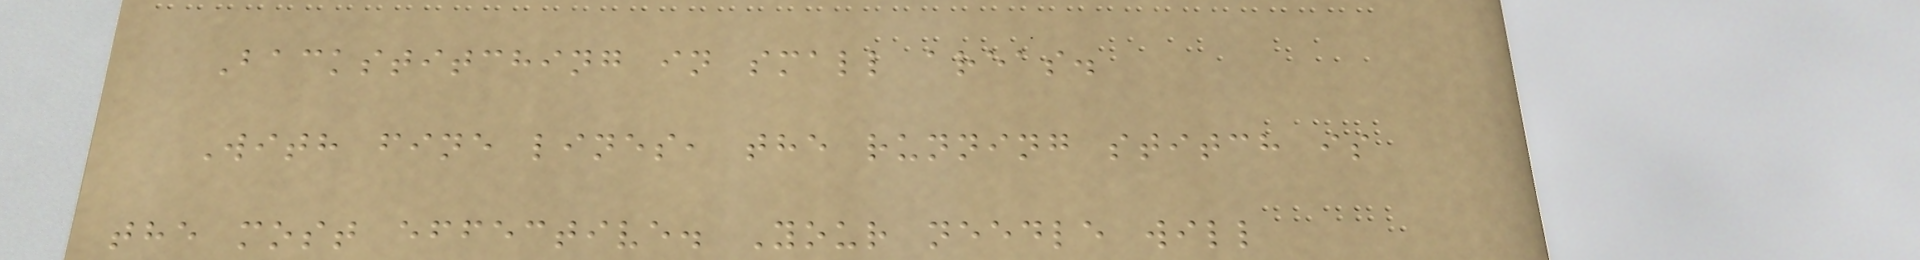Backstitching in small areas.
With fine lines, the running stitch is
the most effective. Your needle will
